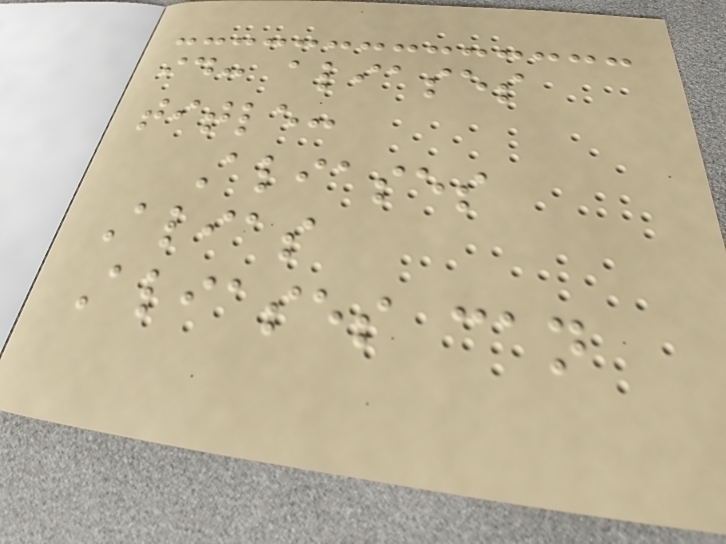id: aliases
title:
Aliases
Alias
Aliases can
